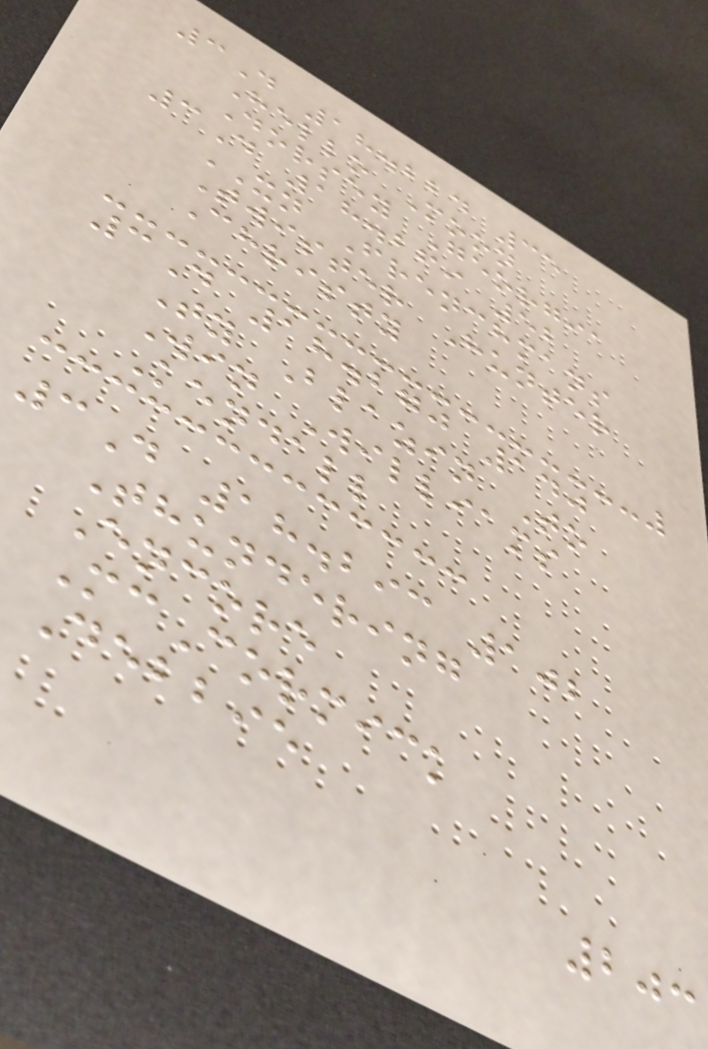3D 18.224 35
Hello Moon
Dorsey Georgia
3D 18.269 52
XN Frenchmans
Twister Hunter
Christy
3D 18.270 140
Ty Blazin To
Win Williams
Kendall
3D 18.293 102
Thundering
Encore
McCormick
Debbie
203
